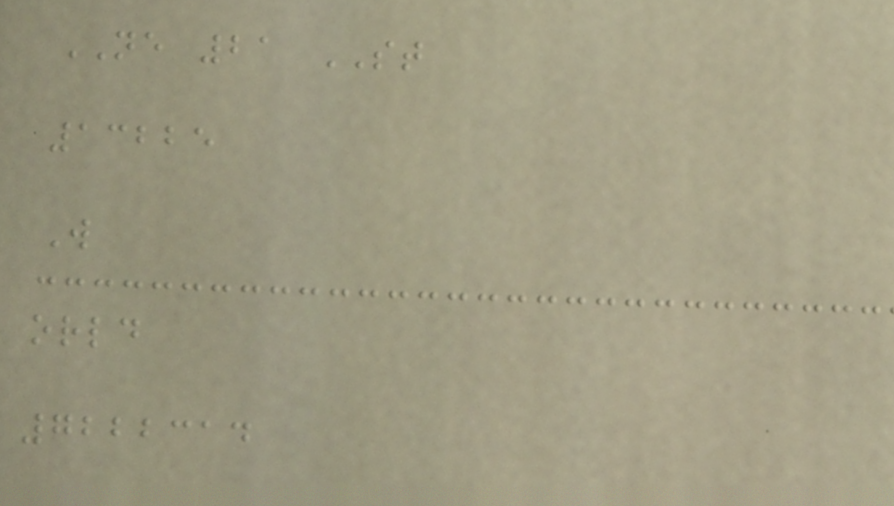NE 21 ST
13225
W
orld
7222314
